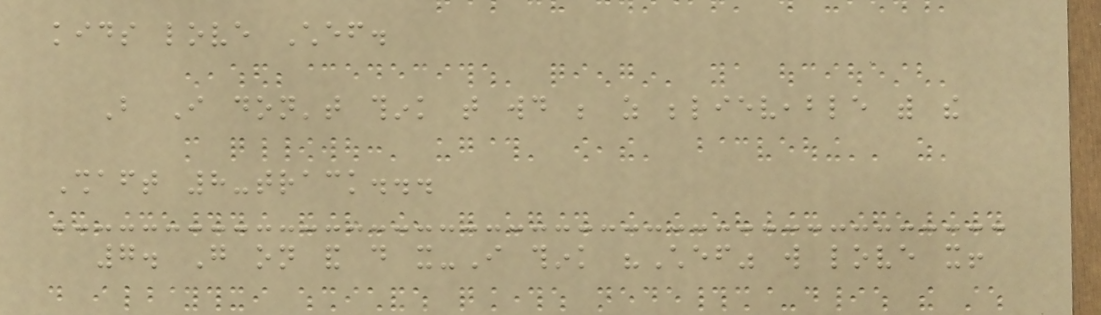kids love Chef.
But I don't think that would be as believeable with the
Shaft 8-track...
7. Go on and do it-I think "Chef" will love it!
